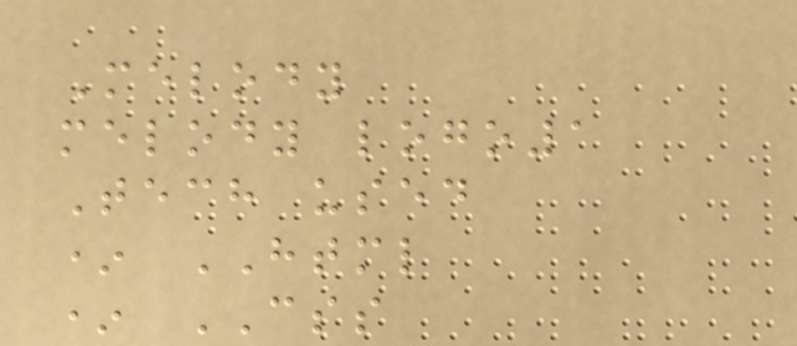Melody
melody logo1
Tech used
* HTML
* CSS
